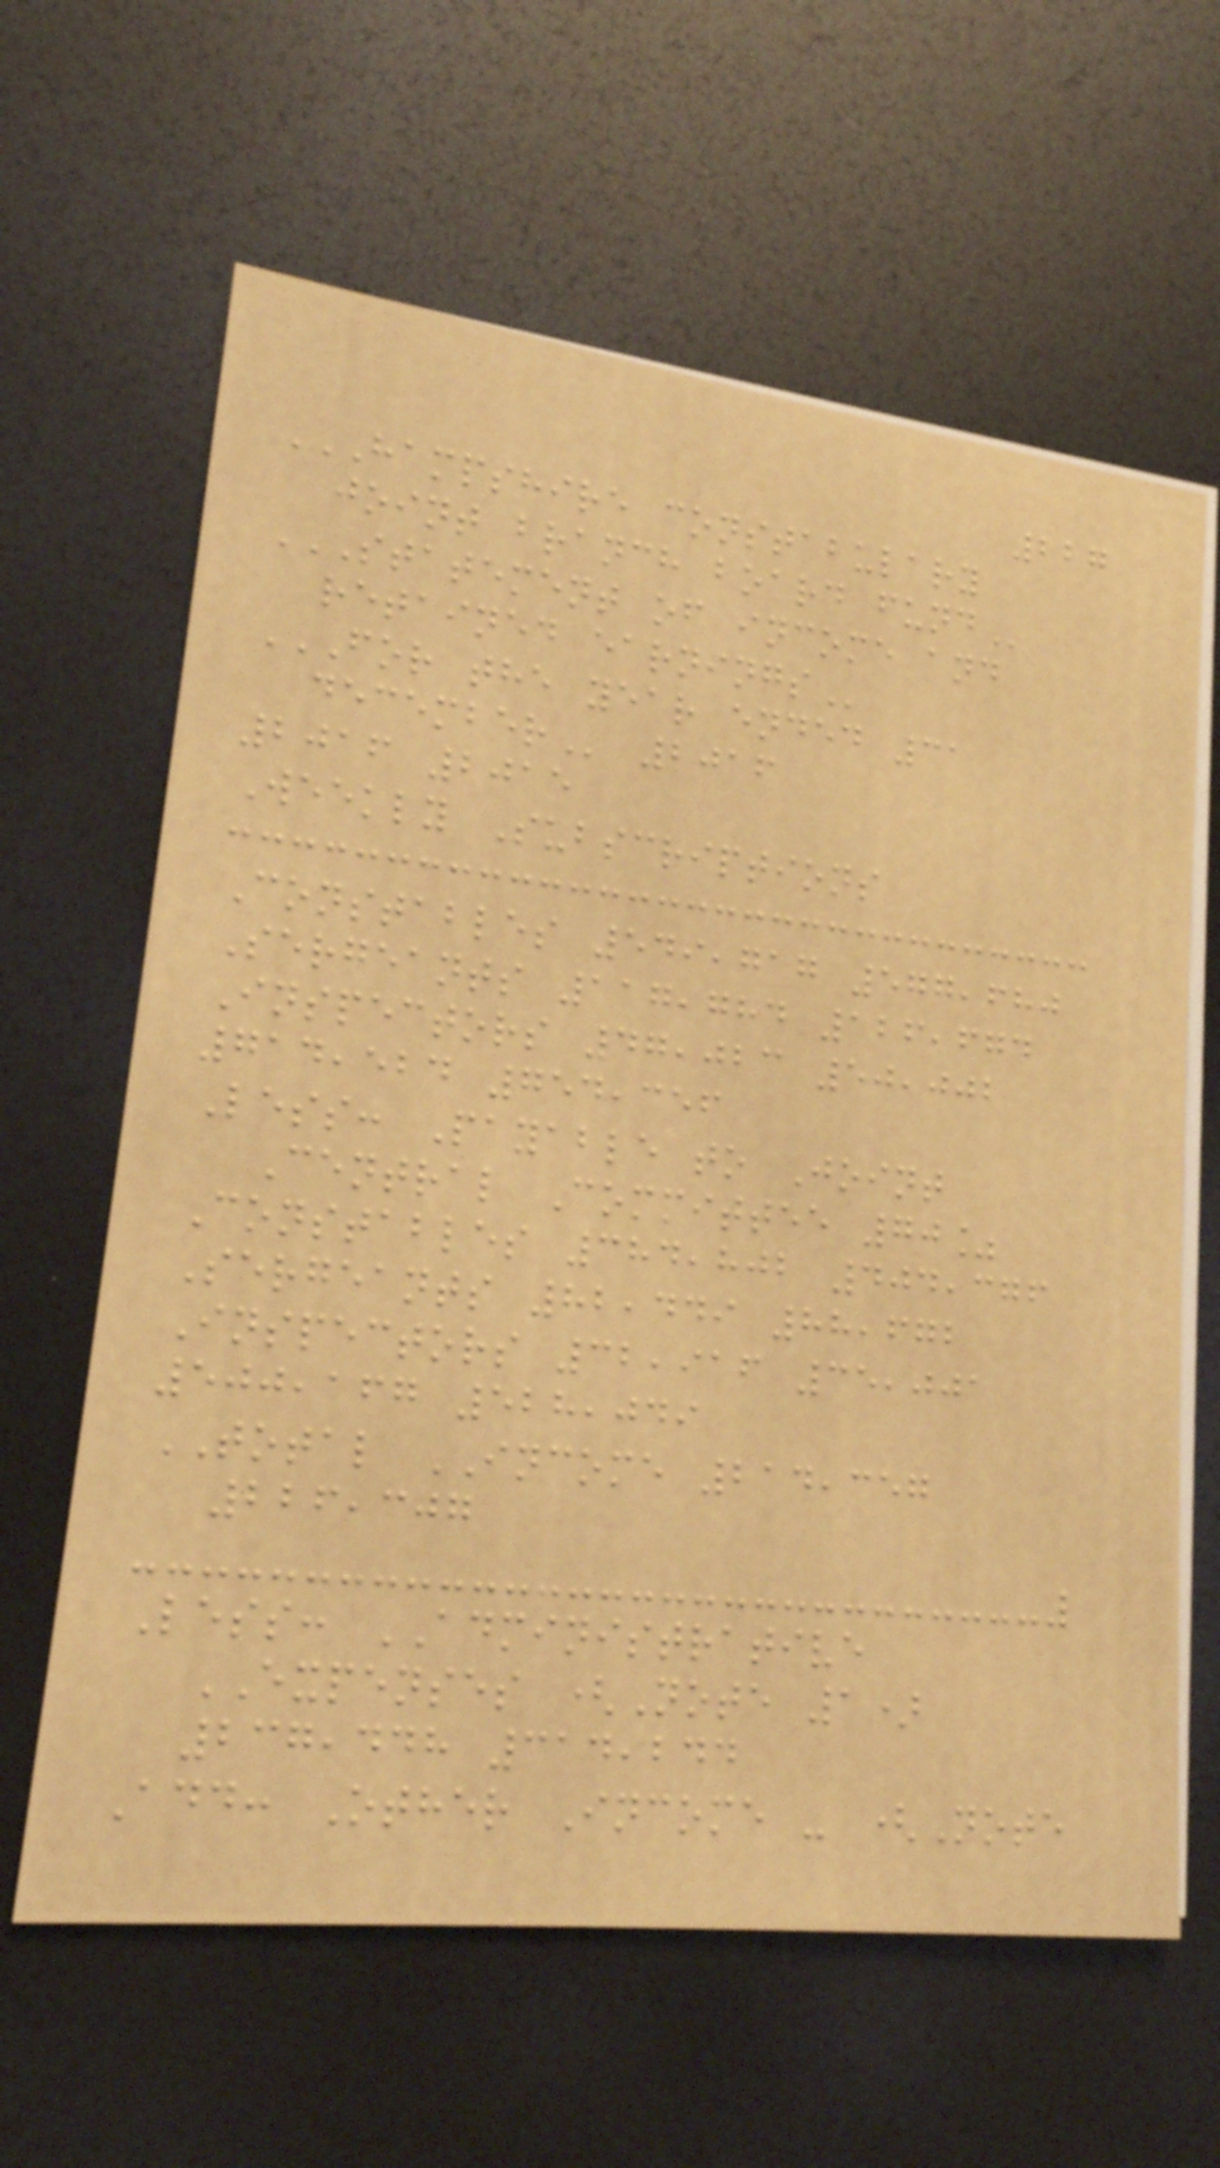227
HAMPSHIRE CONSTABULARY
JOINT BRANCH BOARD FUND
STATEMENT OF INCOME AND
RETAINED EARNINGS
FOR THE YEAR ENDED 31
DECEMBER 2016
2016 2015
Weekly Subscriptions
Constables 549,717 577,680
Sergeants 117,784 126,674
Inspectors 47,023 50,002
714,524 754,356
Less: Payable to Joint
Central Committee 70%
Constables 384,802 404,376
Sergeants 82,449 88,672
Inspectors 32,916 35,001
500,167 528,049
TOTAL INCOME 214,357
226,307
Less: ADMINISTRATIVE
EXPENSES (Note 1)
237,448 314,244
Add: Other Income - (Note
